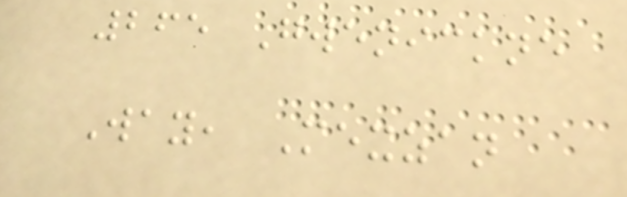265 Gwenickne
Way, Mexzan
